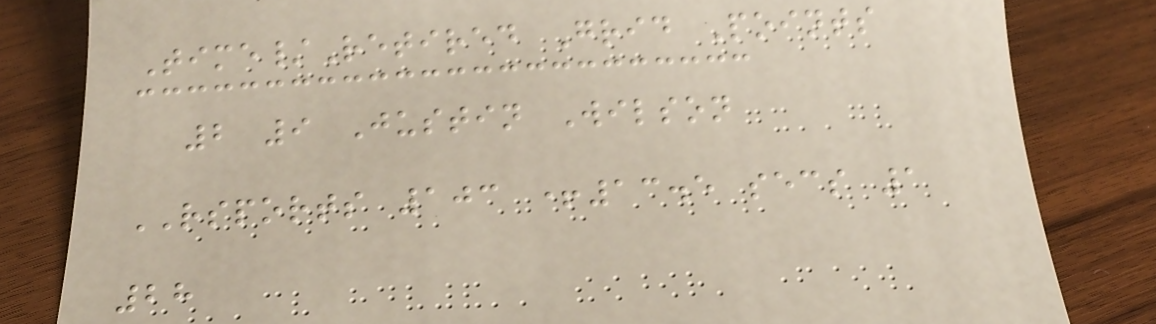Time/Retired Grid Points
2 9 Justin Wilson
RSPORTS 103 +13.5 secs 1
28
